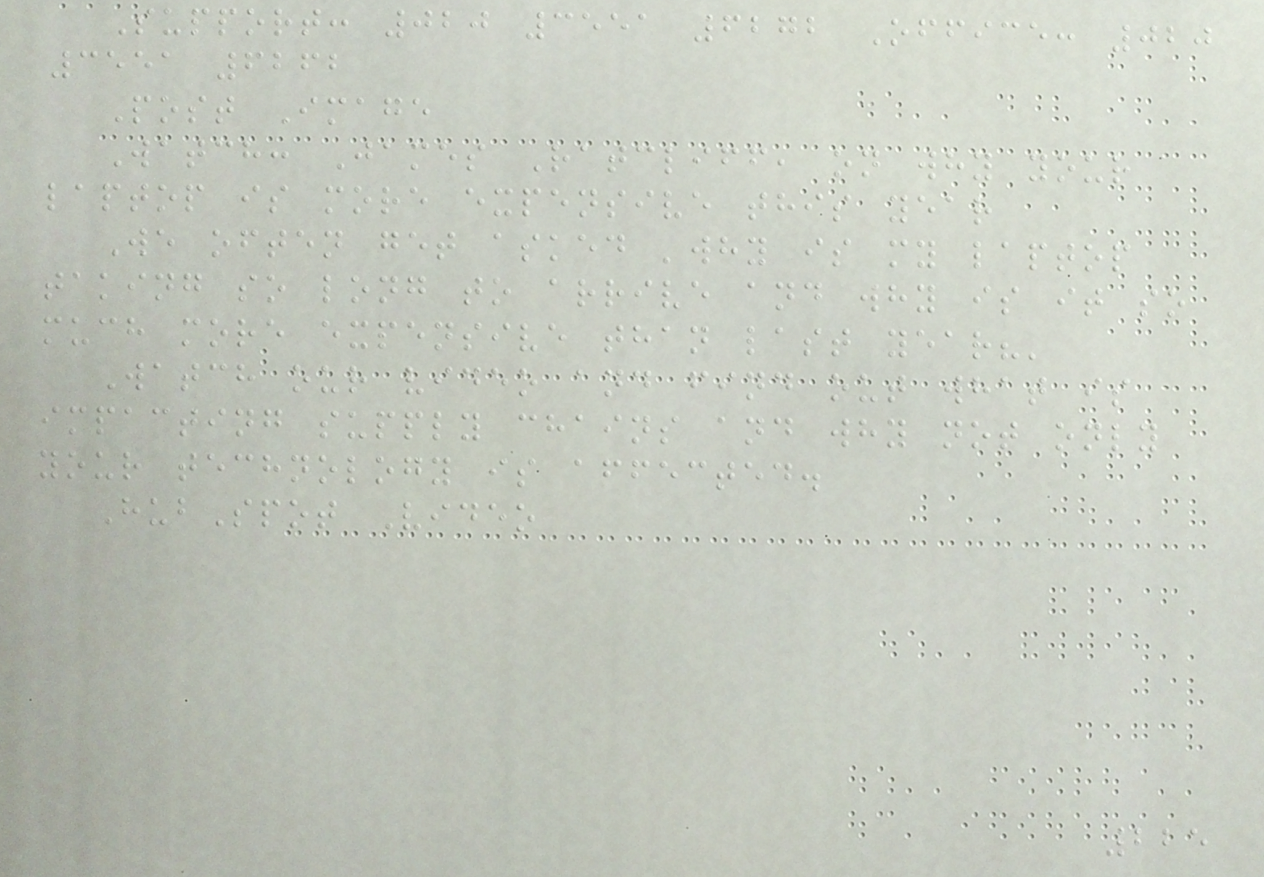Support: 020 3551 6272 Office: 020
3551 6262
Post Image
Watch: James Ratcliff, on why your
laptop is more expensive this year
We often get asked 'why is my laptop
taking so long to arrive and why is it so
much more expensive than last year?'
Watch our video and find out what is
impacting supply chains and why not only
your technology is affected.
HubSpot Video
225
